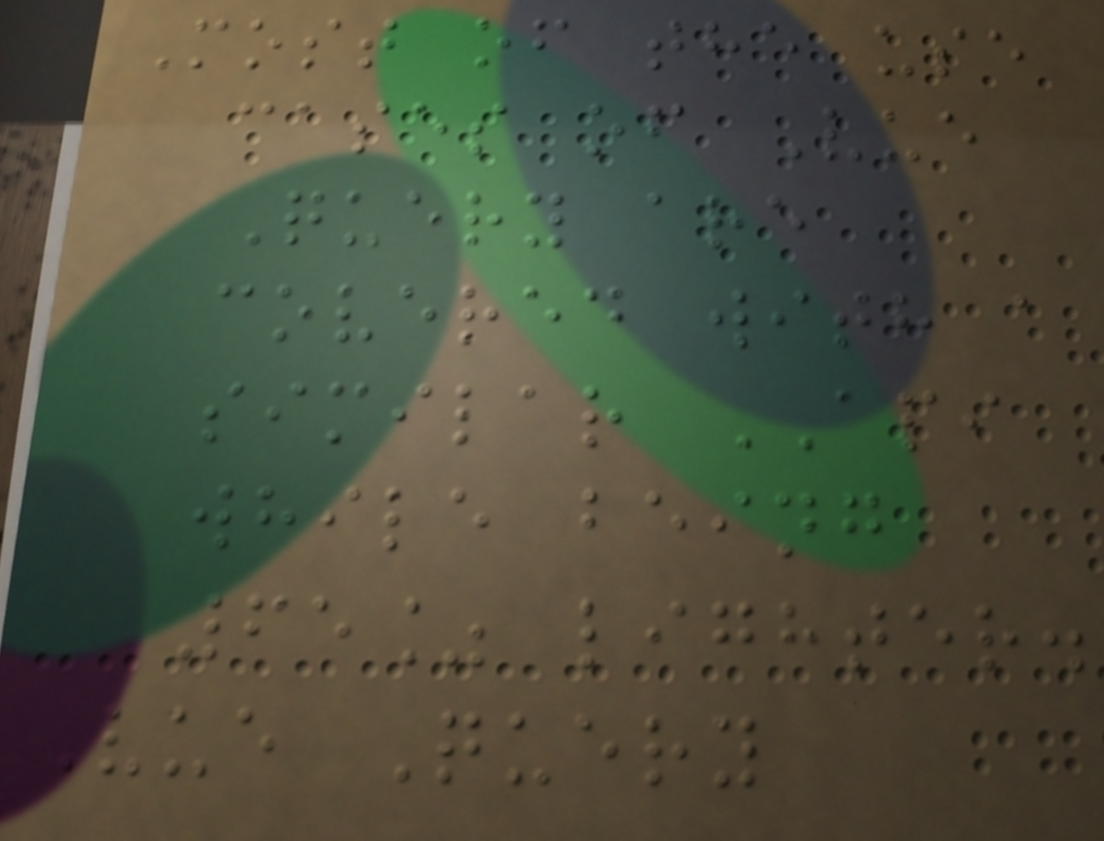Most of the use
cases of Vue
Query are
covered with a
similar API
while being
65% lighter.
Vue Query
